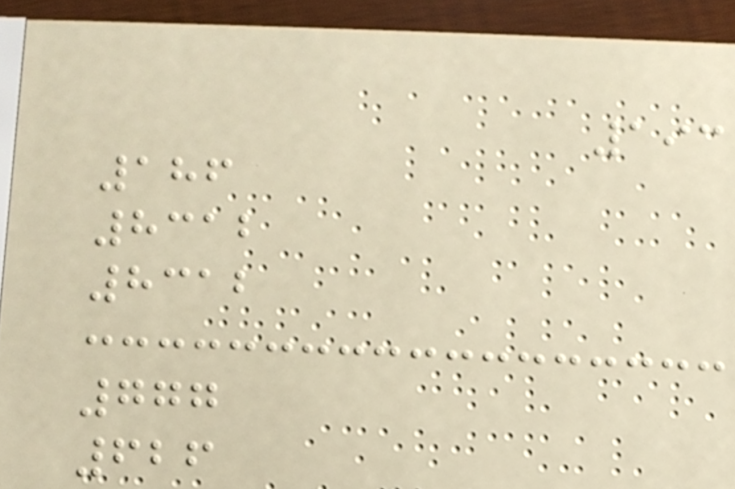193
186
8312
8312
777
626
